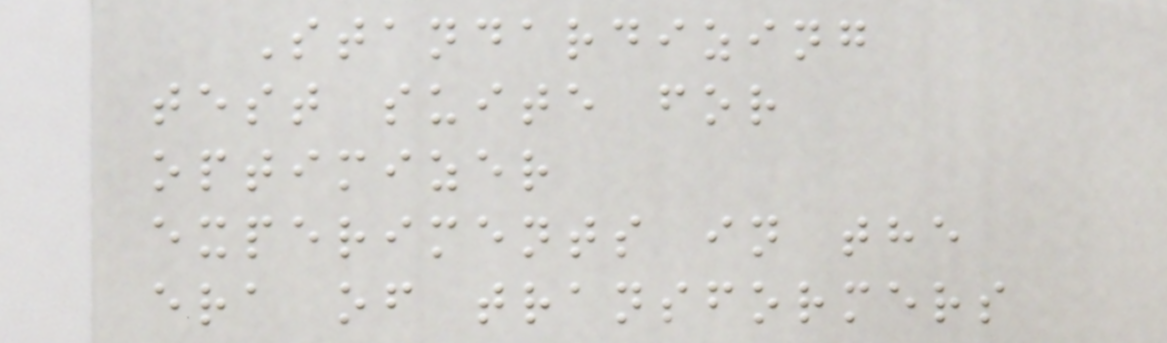Standardizing
test suite for
optimizer
experiments in the
era of transformers
